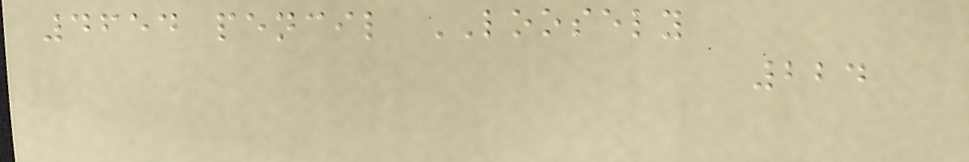4654 pencil LOOSELY
224
